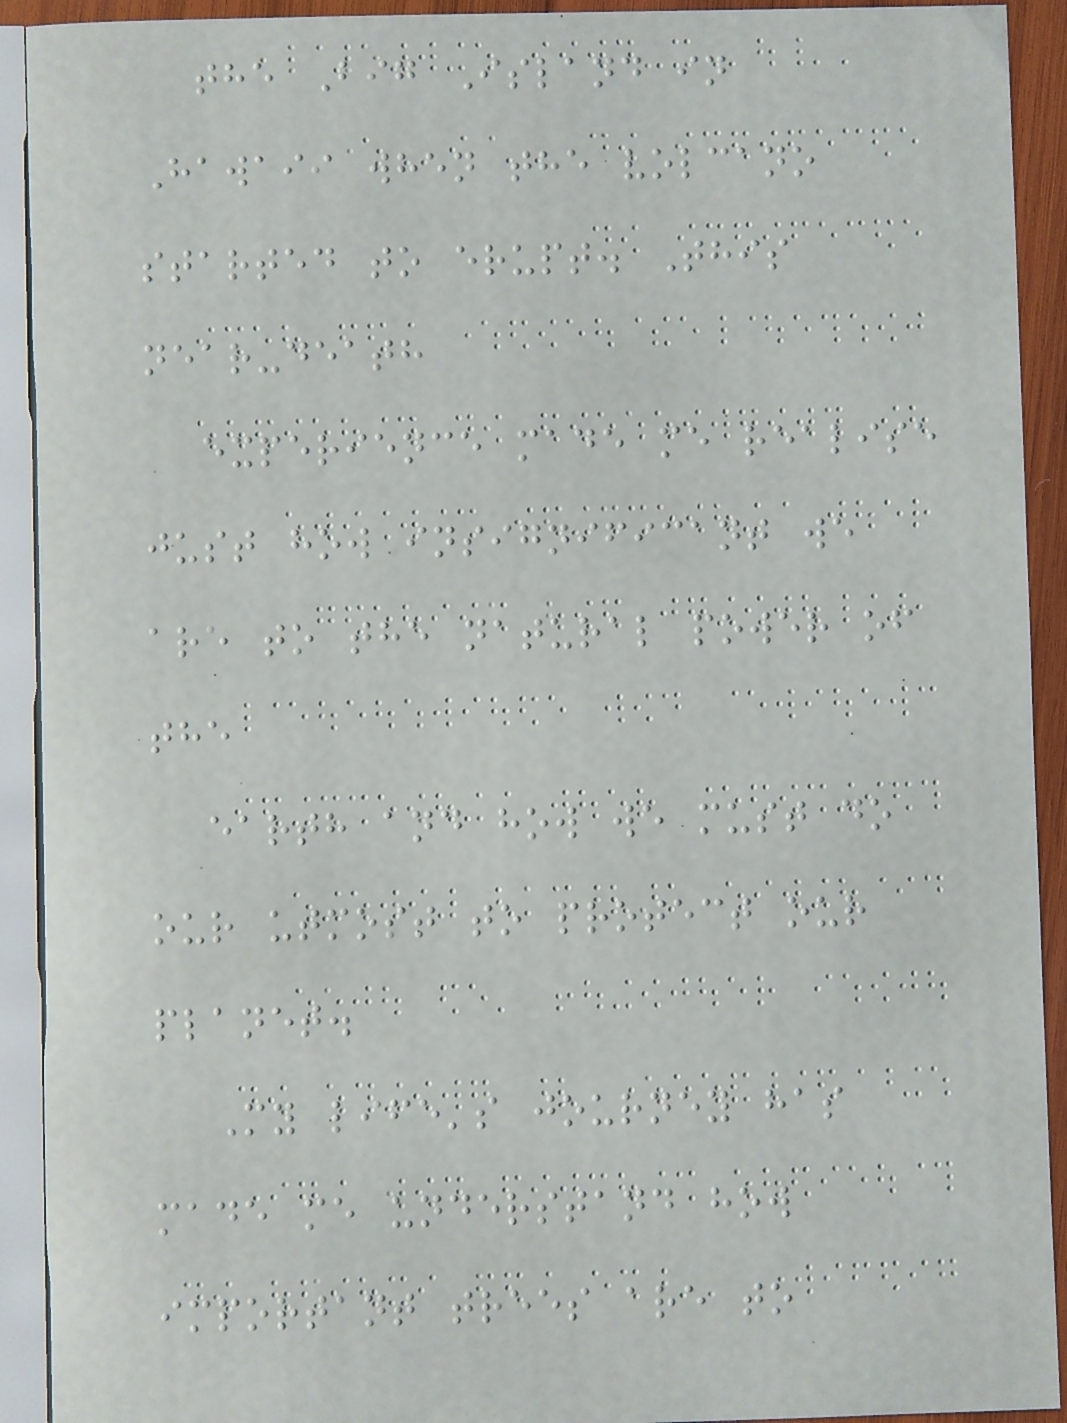the Big Island in
Hawaii when the volcano
started to erupt. This
near-death
experience made me realise
just how insignificant we
are to the natural power of
the
earth and how we must do
our utmost to protect our
planet.
My life's journey has
made me understand how
important trees are to
